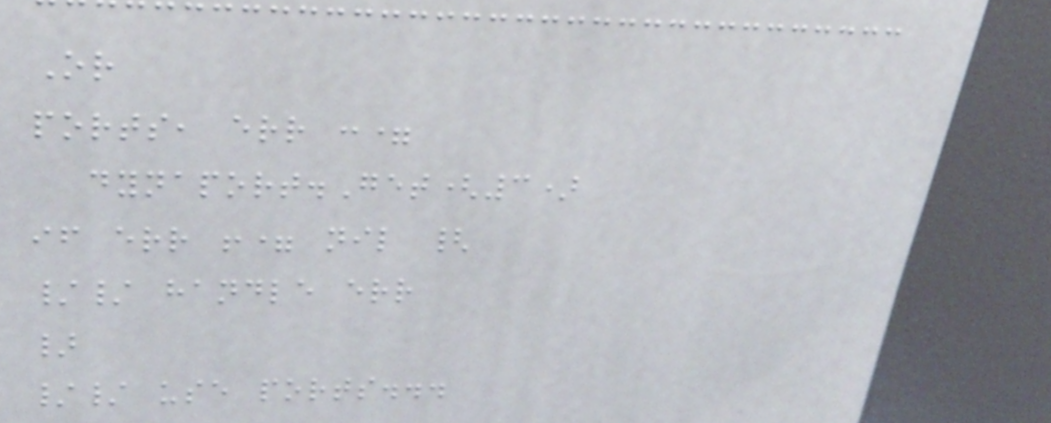Or
ports, err :=
dynaport.Get(3)
if err != nil {
// handle err
}
// use ports...
